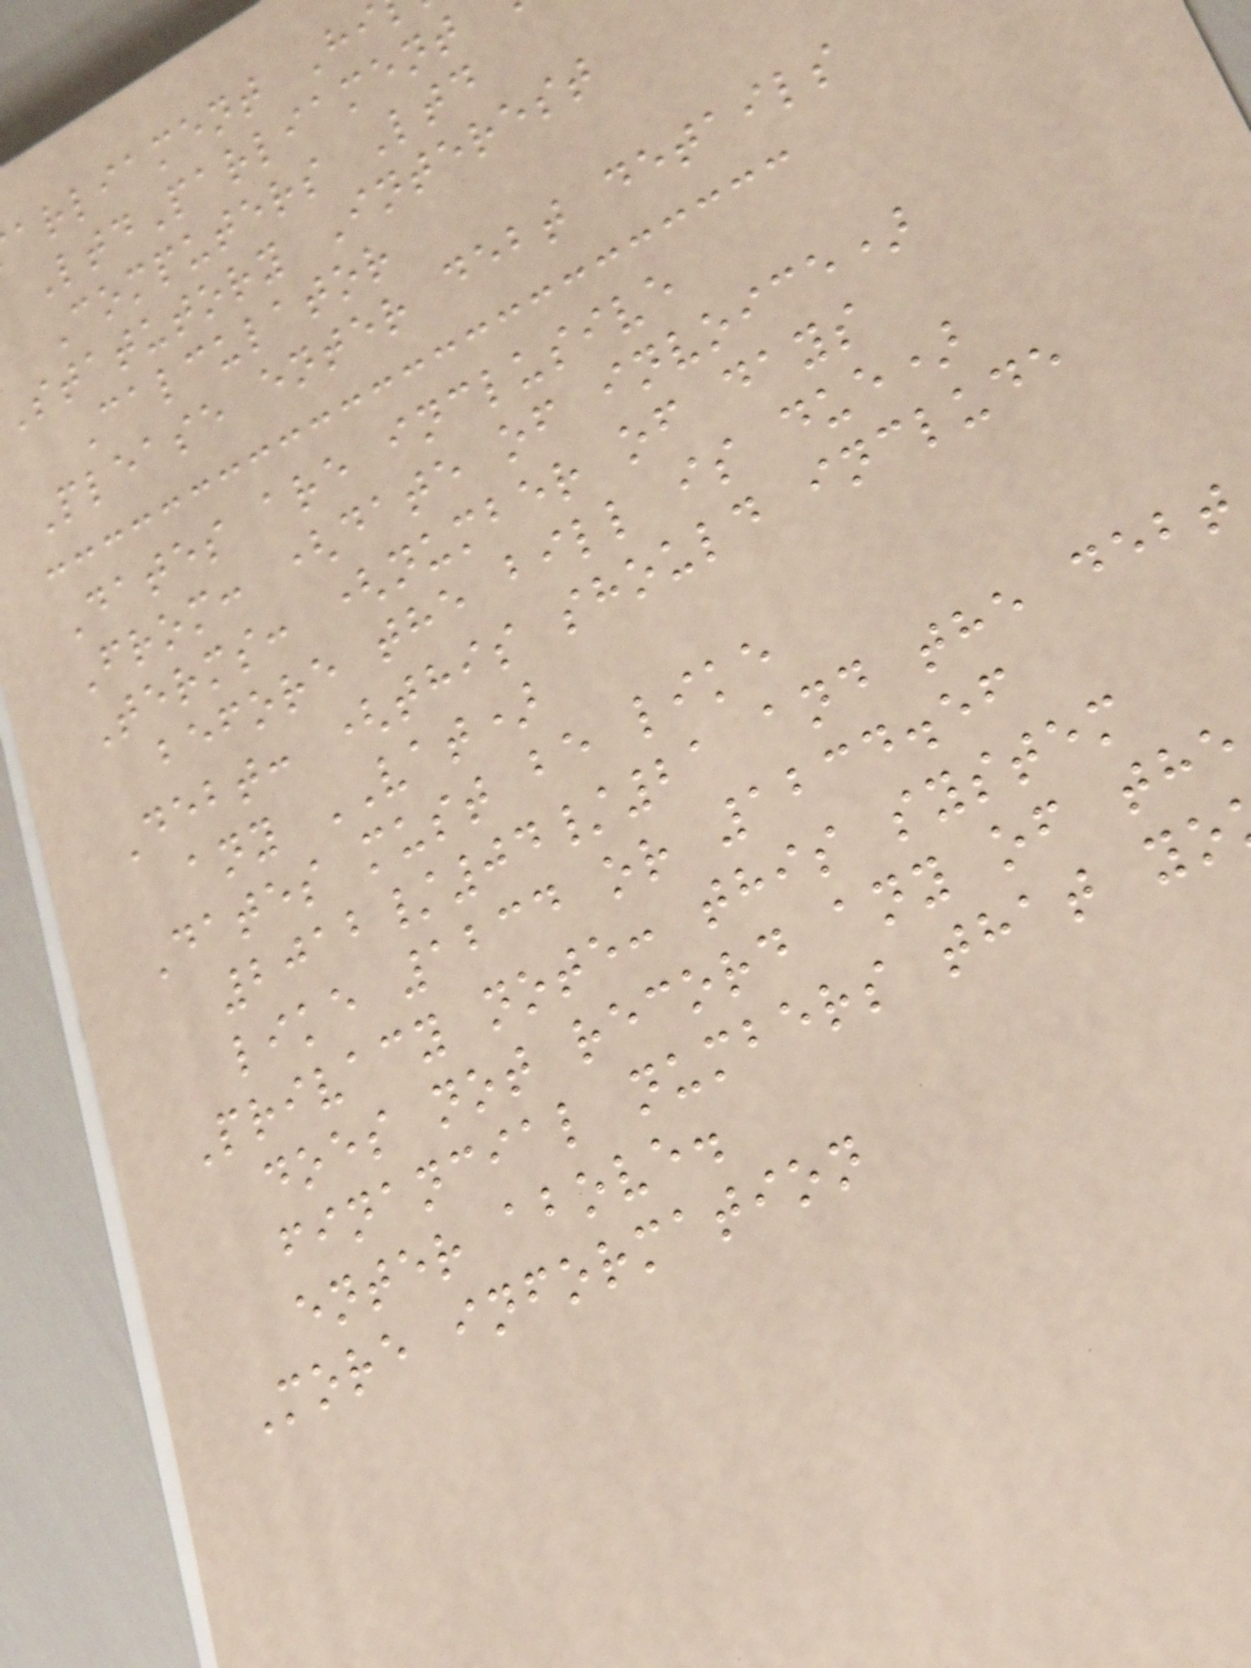arliament Hi
LtdParliament
Computers Ltd
Statutory Interest
Calculator
Please enter debt details
Dates are inclusive
From: (date of invoice)
Terms: (number of days
before the bill is due)
Debt: (this should include
any VAT)
Dates must be like
2012/04/21 and the debt
like 1234 or 1234.56
Privacy note: this system
does not record any of the
financial numbers that yo
enter above.
More information
